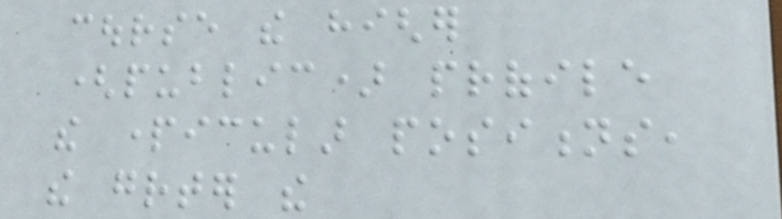course the higher
(public) profile
the particular positions,
the greater the
